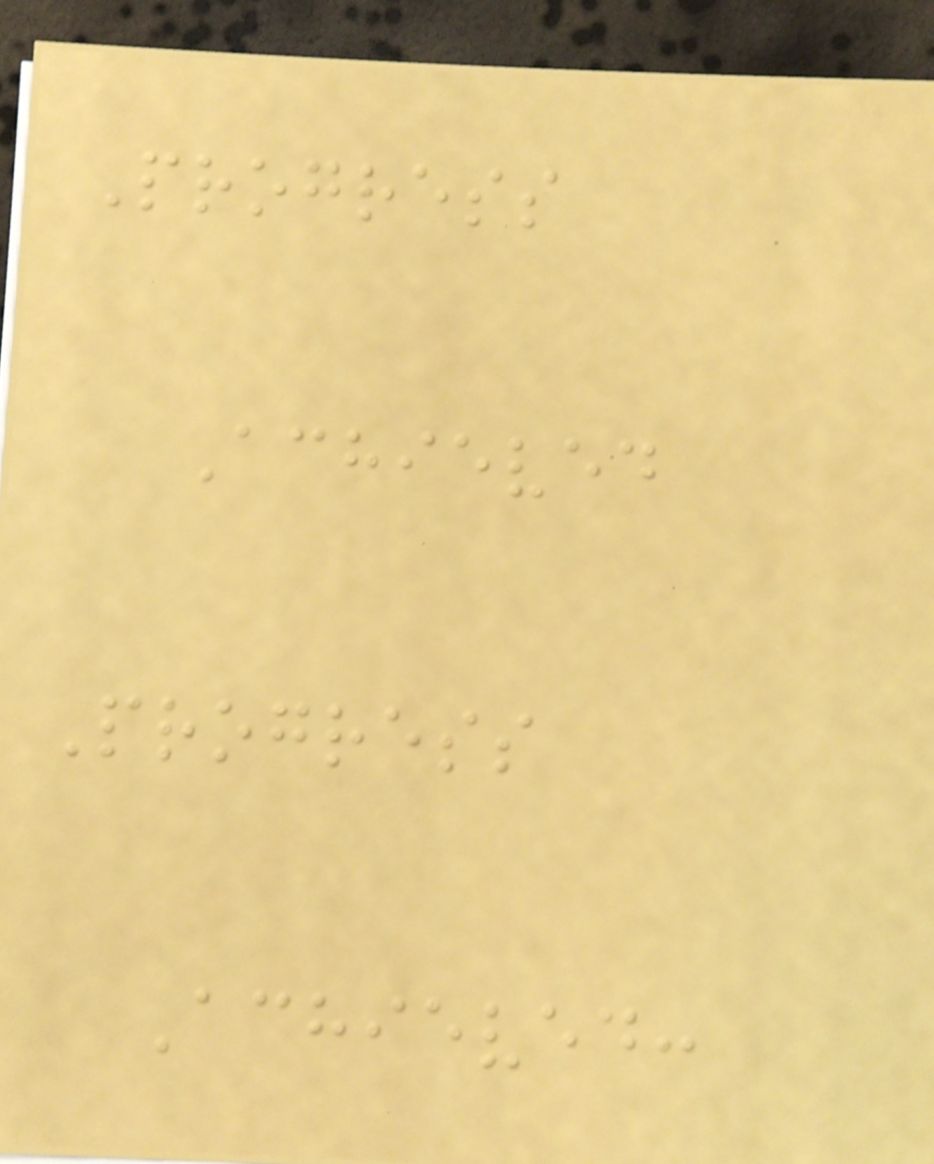Progress
Achieved
Progress
Achieved:
